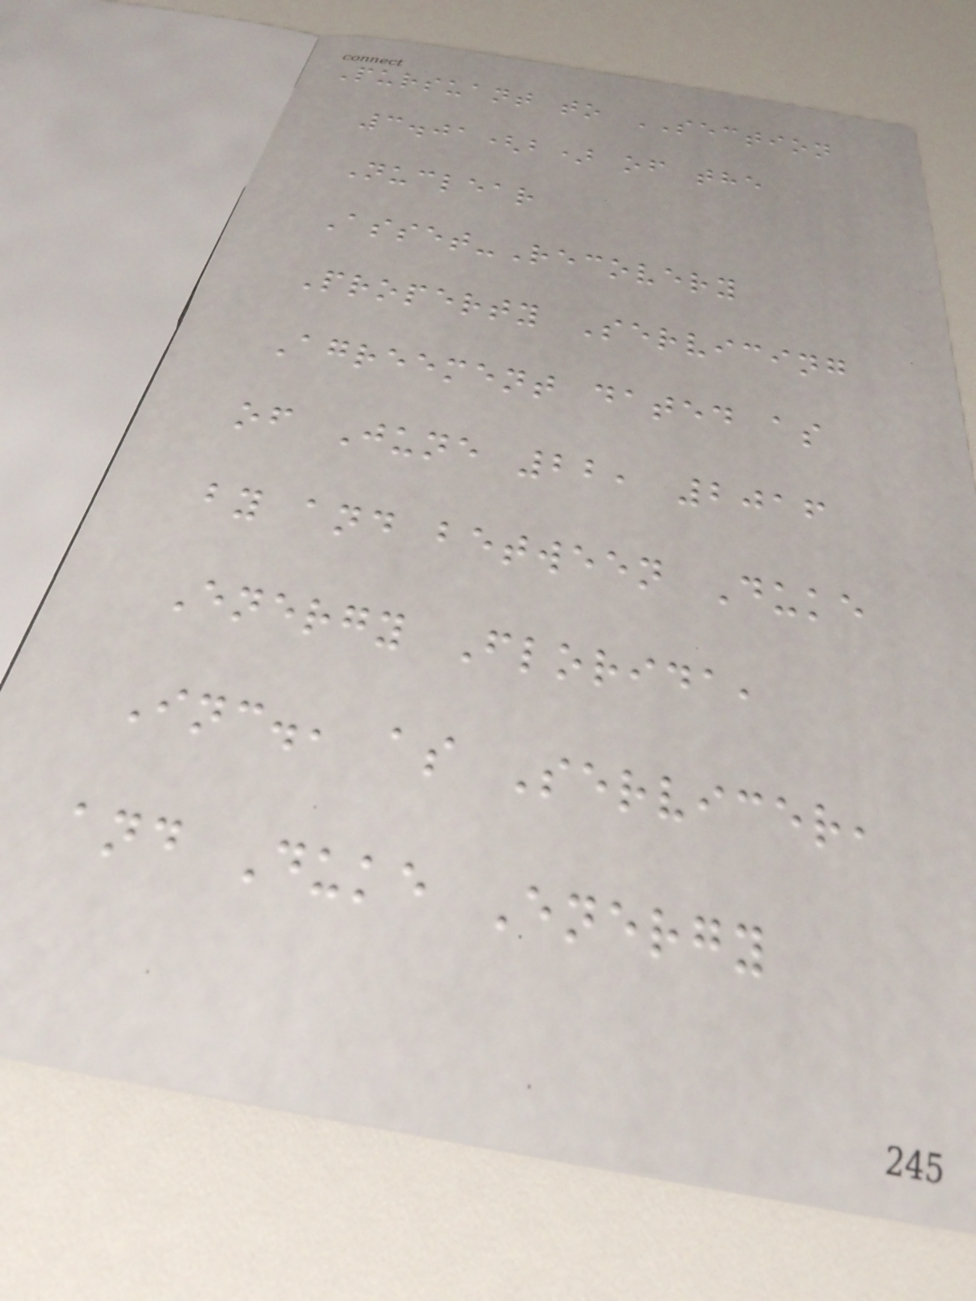Pursuant to SECTION
3.01(b) of the
Nuclear
Asset-Recovery
Property Servicing
Agreement dated as
of June 22, 2016
by and between Duke
Energy Florida,
Inc., as Servicer,
and Duke Energy
